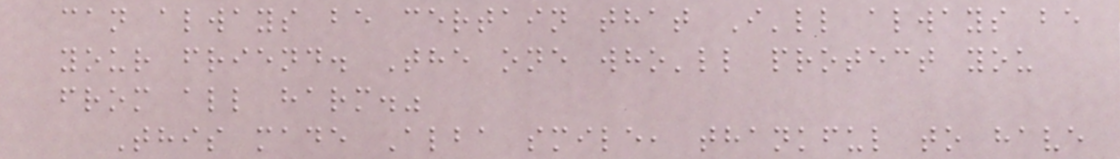can always be certain that I'll always be
your friend. The one who'll protect you
from all harm."
This made Alba smile, thankful to have
